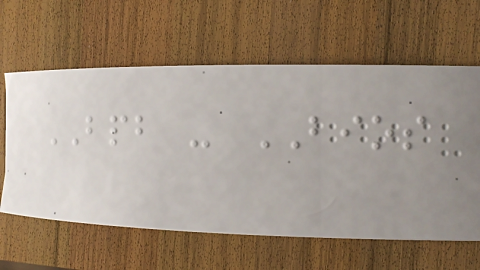BPB - BIOS
